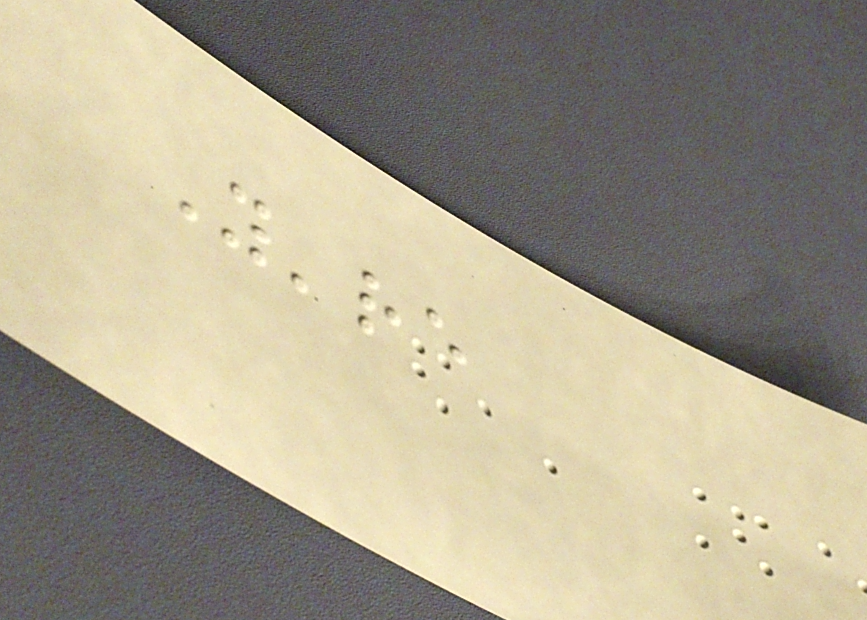You're
